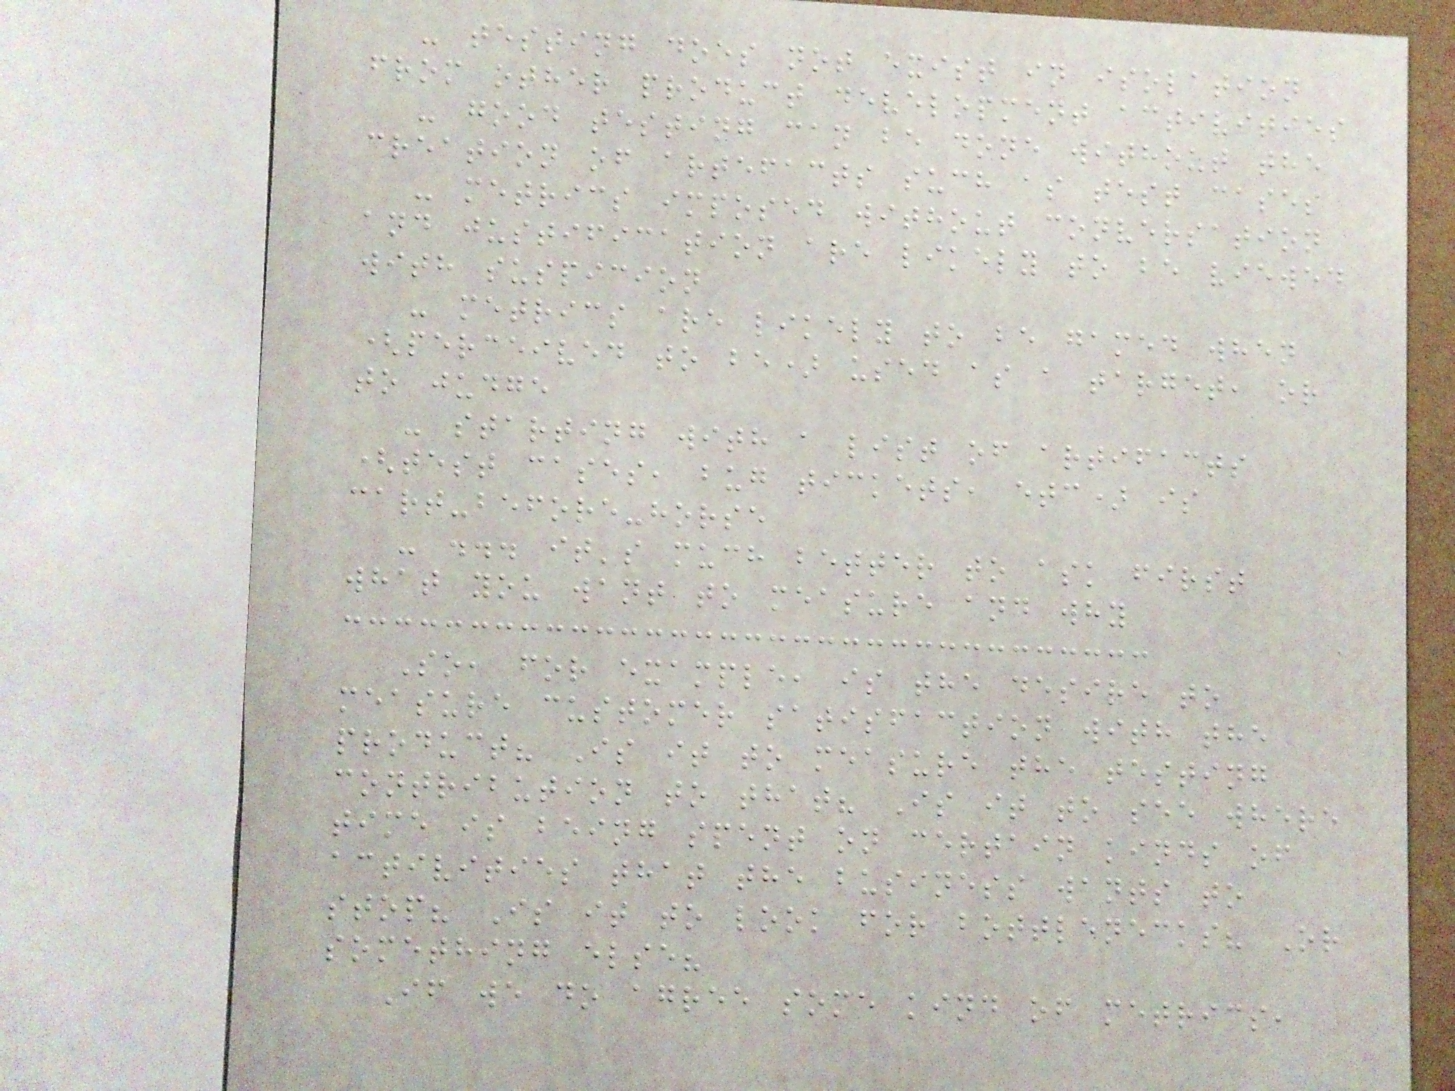- testing does not exist in isolation
from other product development activities
- good testing can be done without the
creation of artefacts such as test cases
- metrics imposed without conversation
and justification are likely to be viewed
with suspicion
- metrics are likely to be gamed when
(perceived to be) used as a target, or
to judge
- starting with a list of artifacts
(test cases, bug tickets, etc) is
cart-before-horse
- ... it's much better to ask first
what you want to measure and why
So, for example, is the desire to
measure customer satisfaction with the
product? Is it to measure the testing
contribution to that? Is it to see where
time is being spent on certain kinds of
activities that the business wants to
stop? Is it to look for bottlenecks? Or
something else?
If we do agree some kind of metrics,
